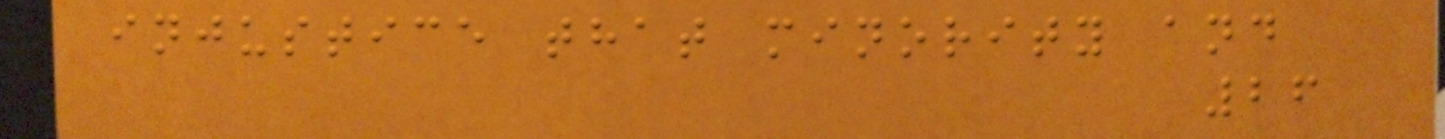injustice that minority and
26
